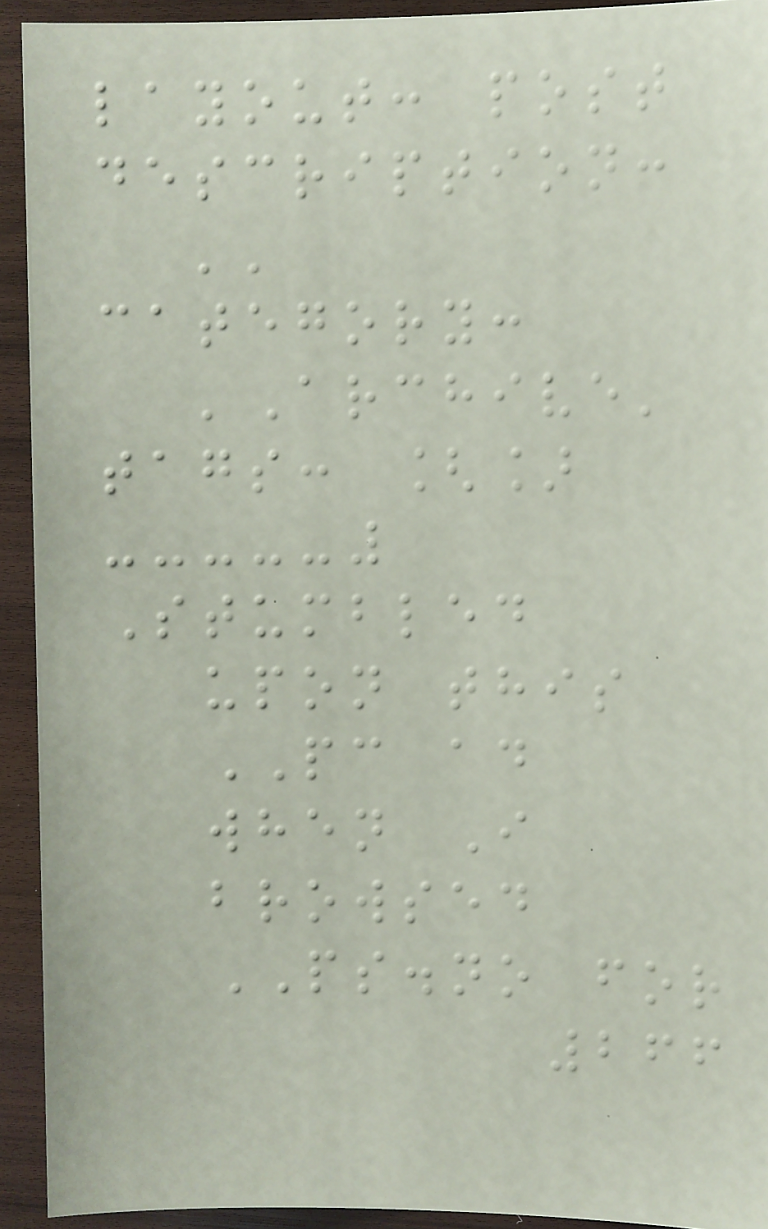layout: post
description:
''
category:
'Archive'
tags: []
Stumbled
upon this
PC ad
when I
browsed
PS.no for
266
